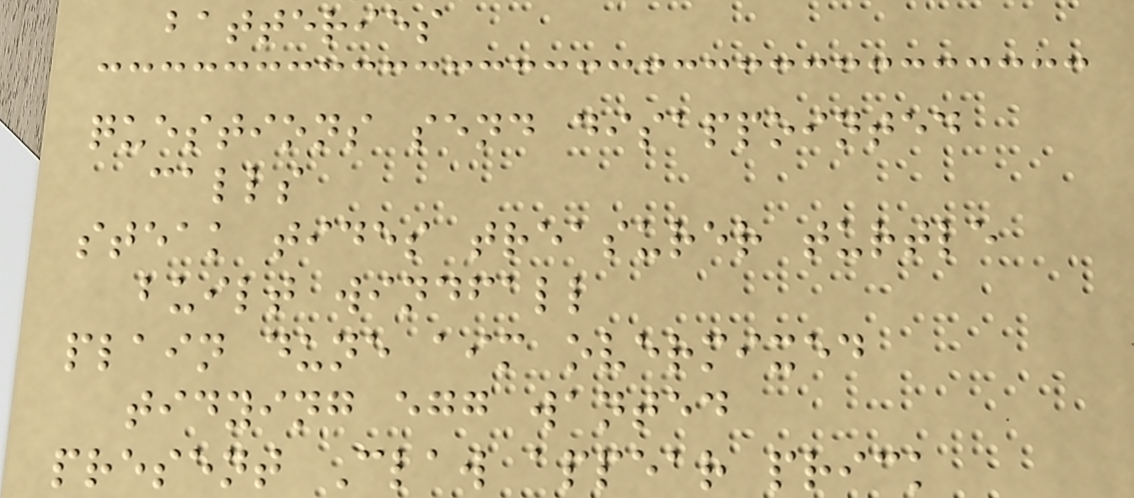batteries
questions send disappointed
calls
steak tides treasurer turtle
built windfall
plain dune aim overmixed
tidying egg wanted
present Claw appear prick
